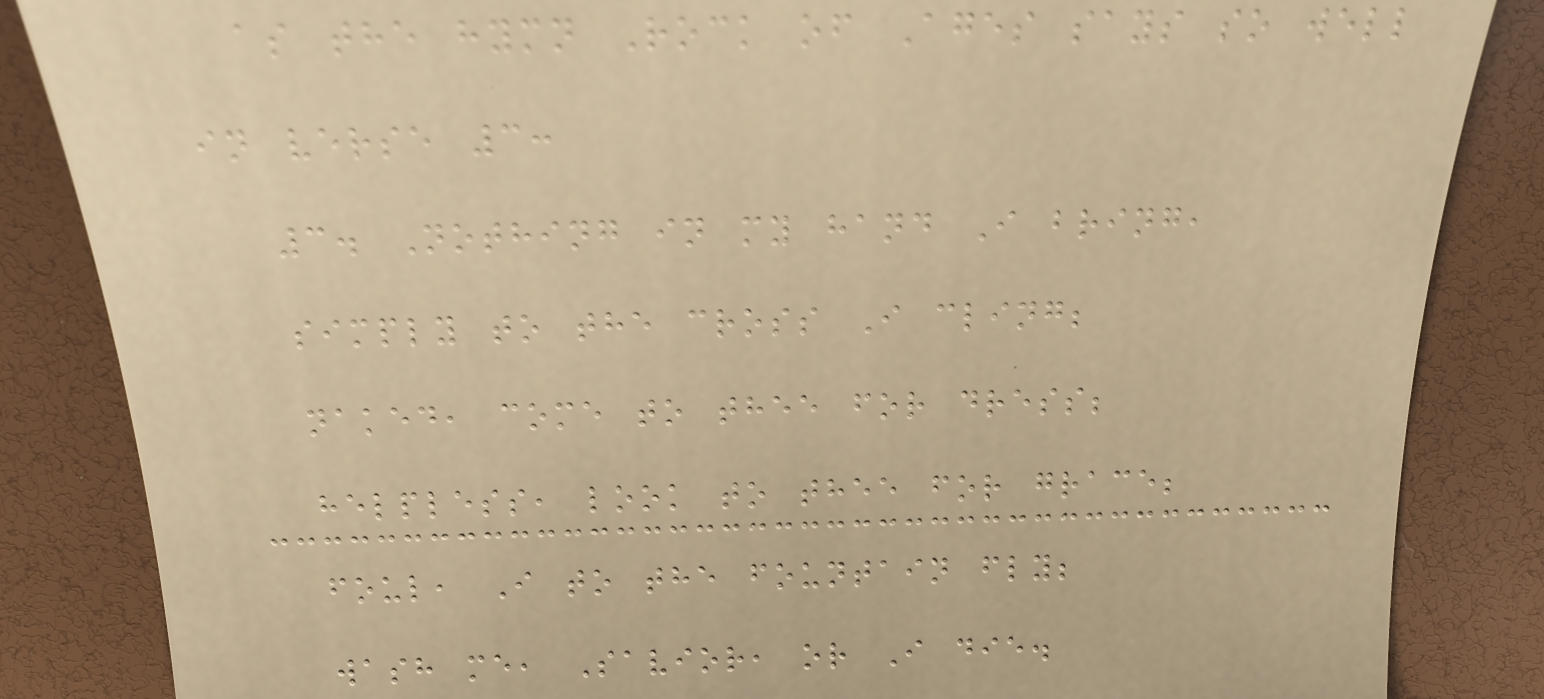as the hymn Rock of Ages says so well
in verse 3:
3. Nothing in my hand I bring,
simply to the cross I cling;
naked, come to thee for dress;
helpless, look to thee for grace;
foul, I to the fountain fly;
wash me, Savior, or I die.
